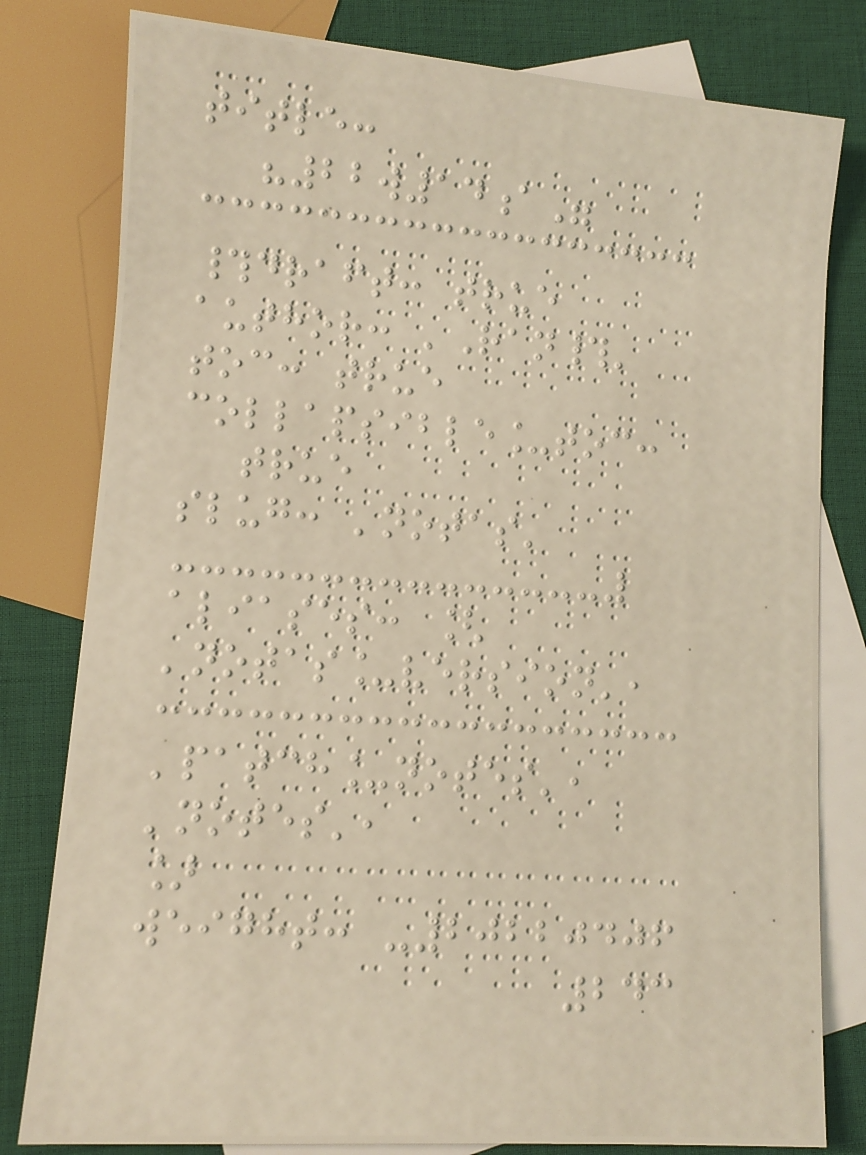title:
"22w14a"
#draft: true
author: 'Ran#'
toc: true
collapsible_toc:
true
slug: 'notas'
aliases: [
'notas_version',
'patch_notes',
'notes',
]
weight: -20220406
243
